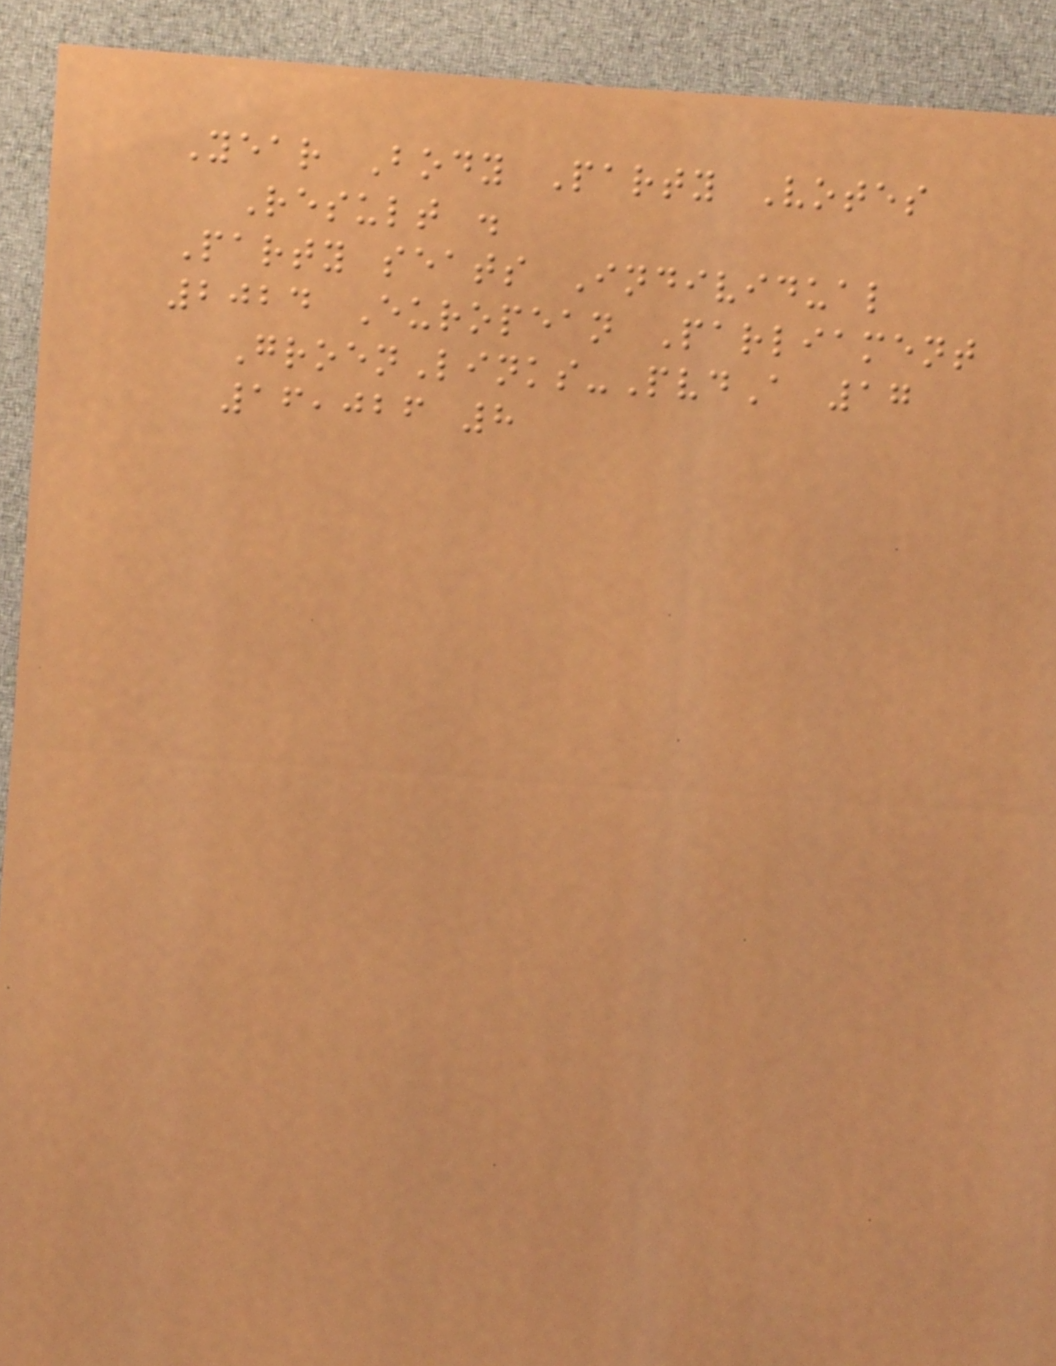Year Body Party Votes
Result .
Party seats Individual
2024 European Parliament
GroenLinks-PvdA 17
16,026 8
